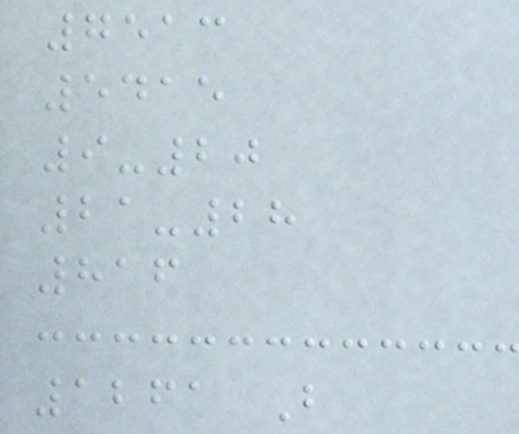7513
5415
9-20
21-28
816
1261 B
